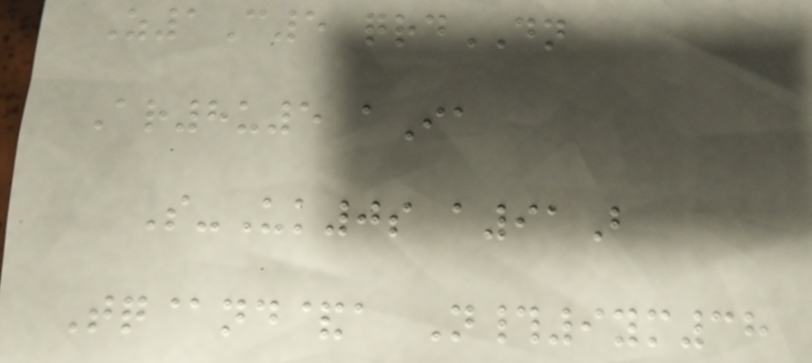Z1C5 qrdDN
Ar8u5 aIa
S-Uk0s a91B
Tq@nd&a N#9ym38
